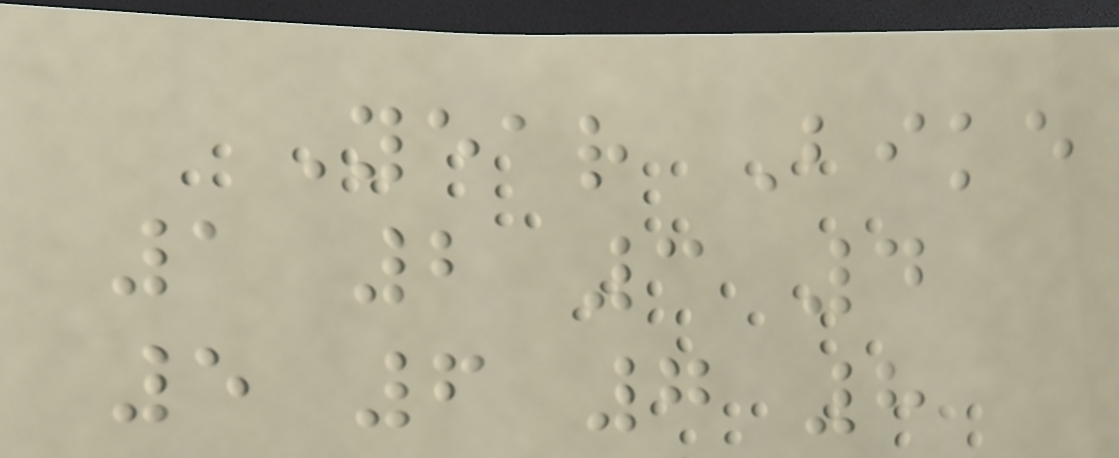Year Bike
1 2 3 4
5 6 7 8
